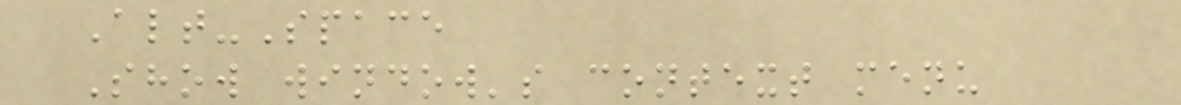Alt-Space
Show window's context menu
